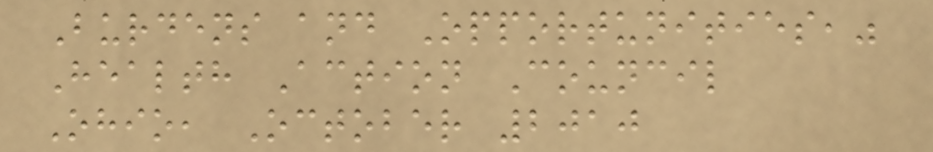Burdens and Opportunities,"
Health Action Council
Ohio, October 2010
